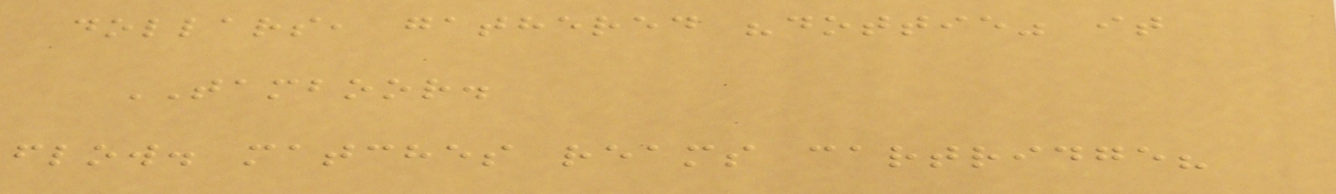dollars, gathered "dottie" it
TAMBOOR.
flow. matches reams cartridge?
